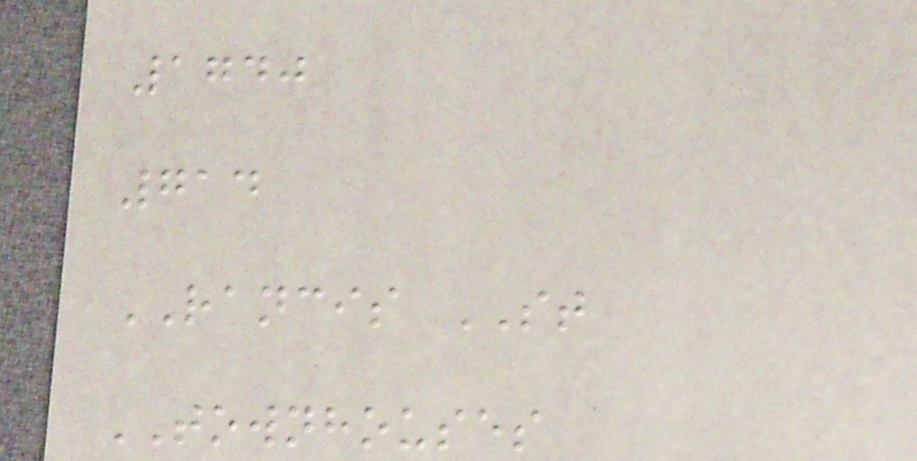1740
714
RANCIS ST
TOWNHOUSES
